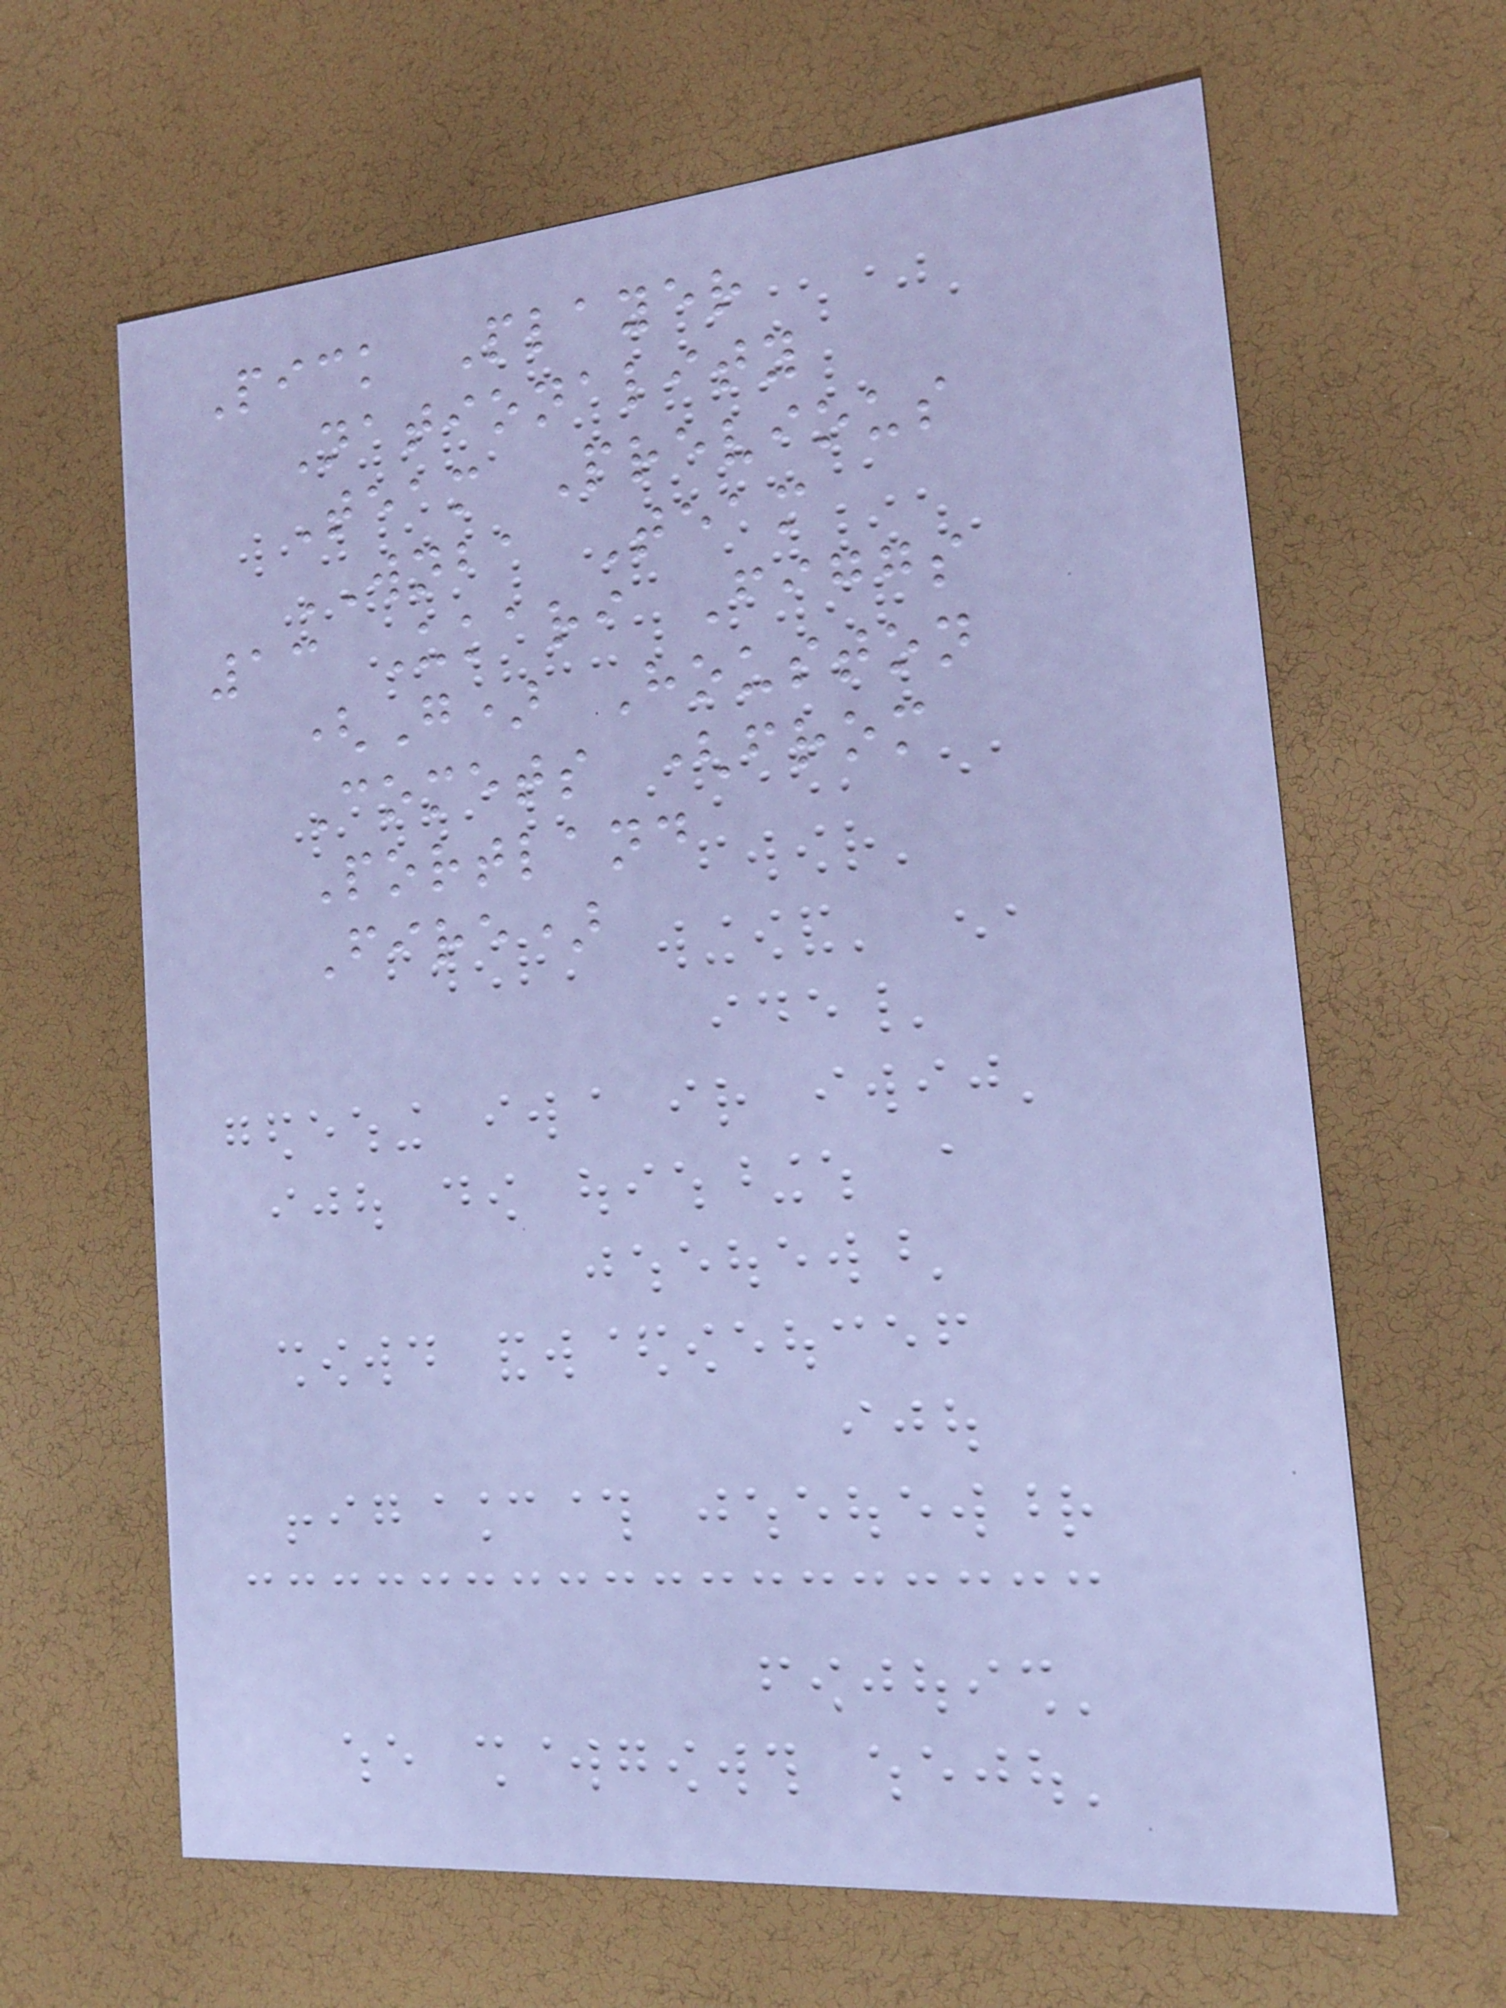Pick Player
Nationality
Team Previous
WNBA Team
13 Ukari Figgs
(G) Houston
Comets (from
Portland
Fire)
